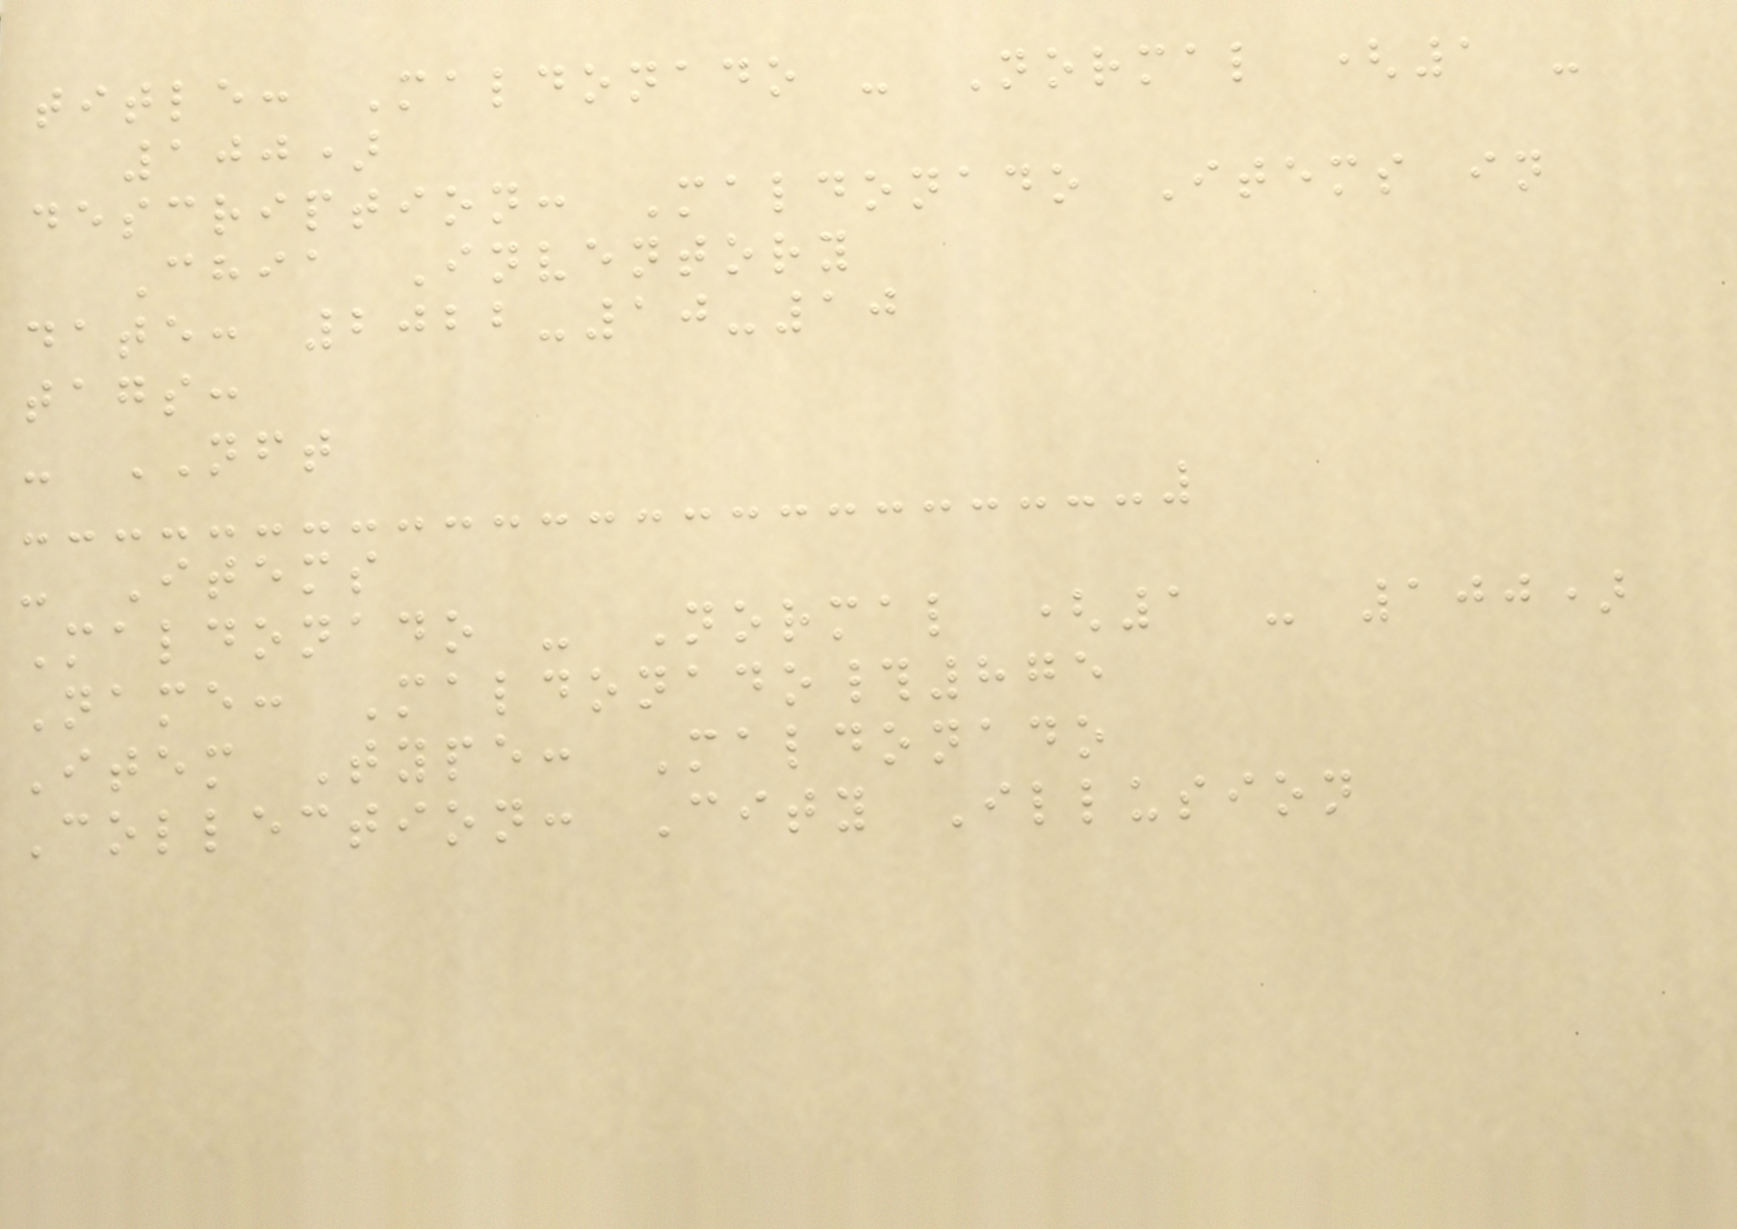title: Maldonado - Normal (1 -
100)
description: Maldonado Items in
Chia Inventory
date: 2022-10-10
tags:
- NFT
- Items
Maldonado - Normal (1 - 100)
Name: Maldonado#875
Item Type: Maldonado
Collection: City Illusion
